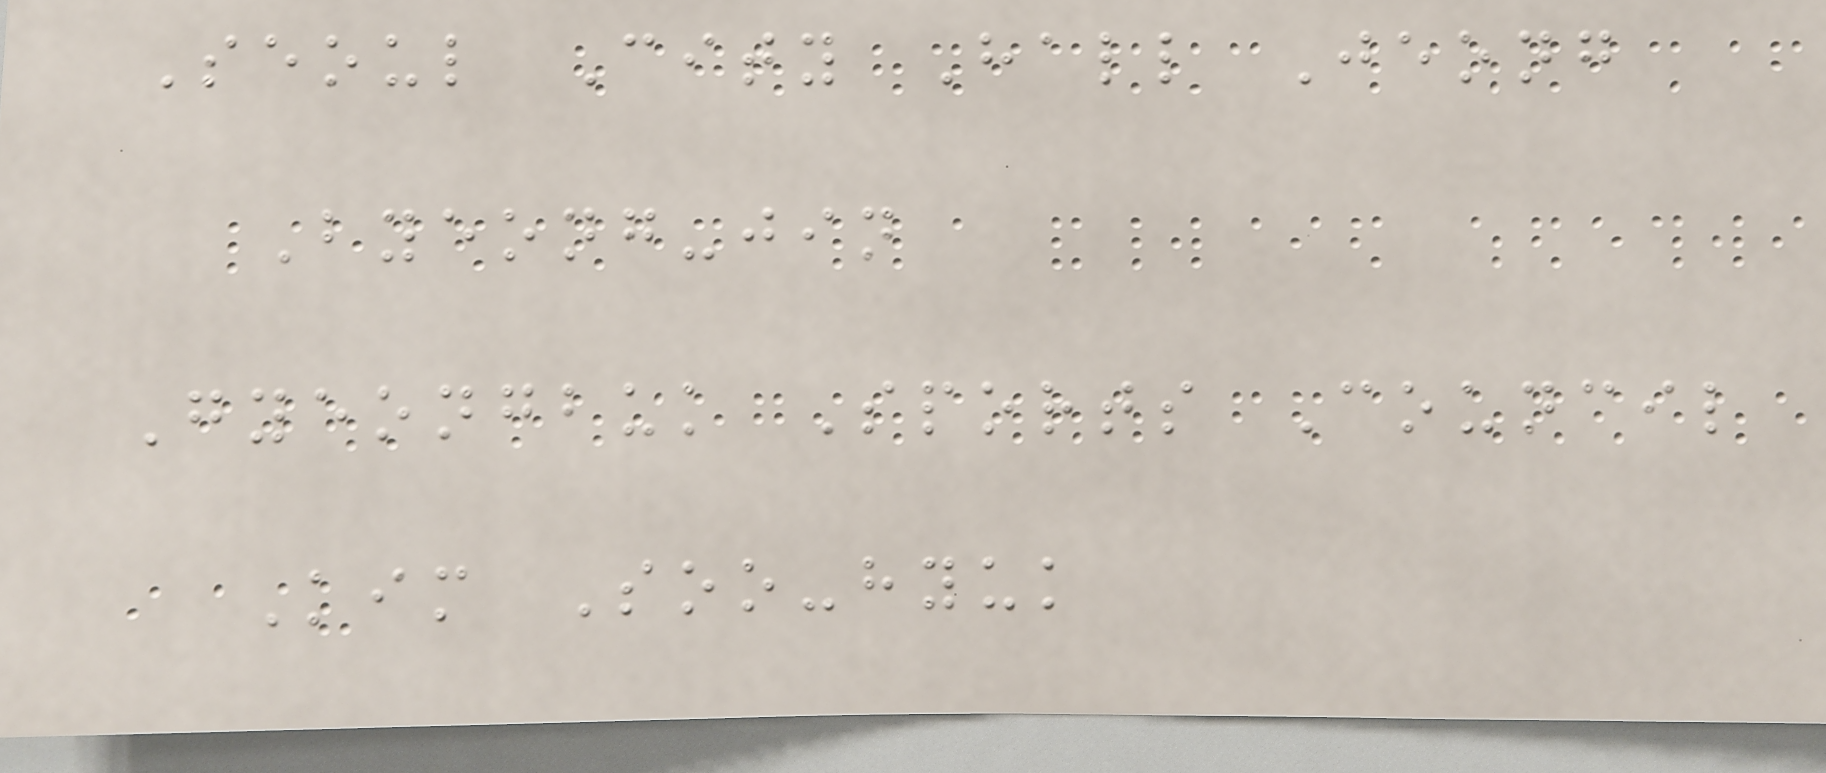Seoul City Hall Jeong
Byeong-jin
Gyeongbuk Sports Council
Kim Soo-hyuk
